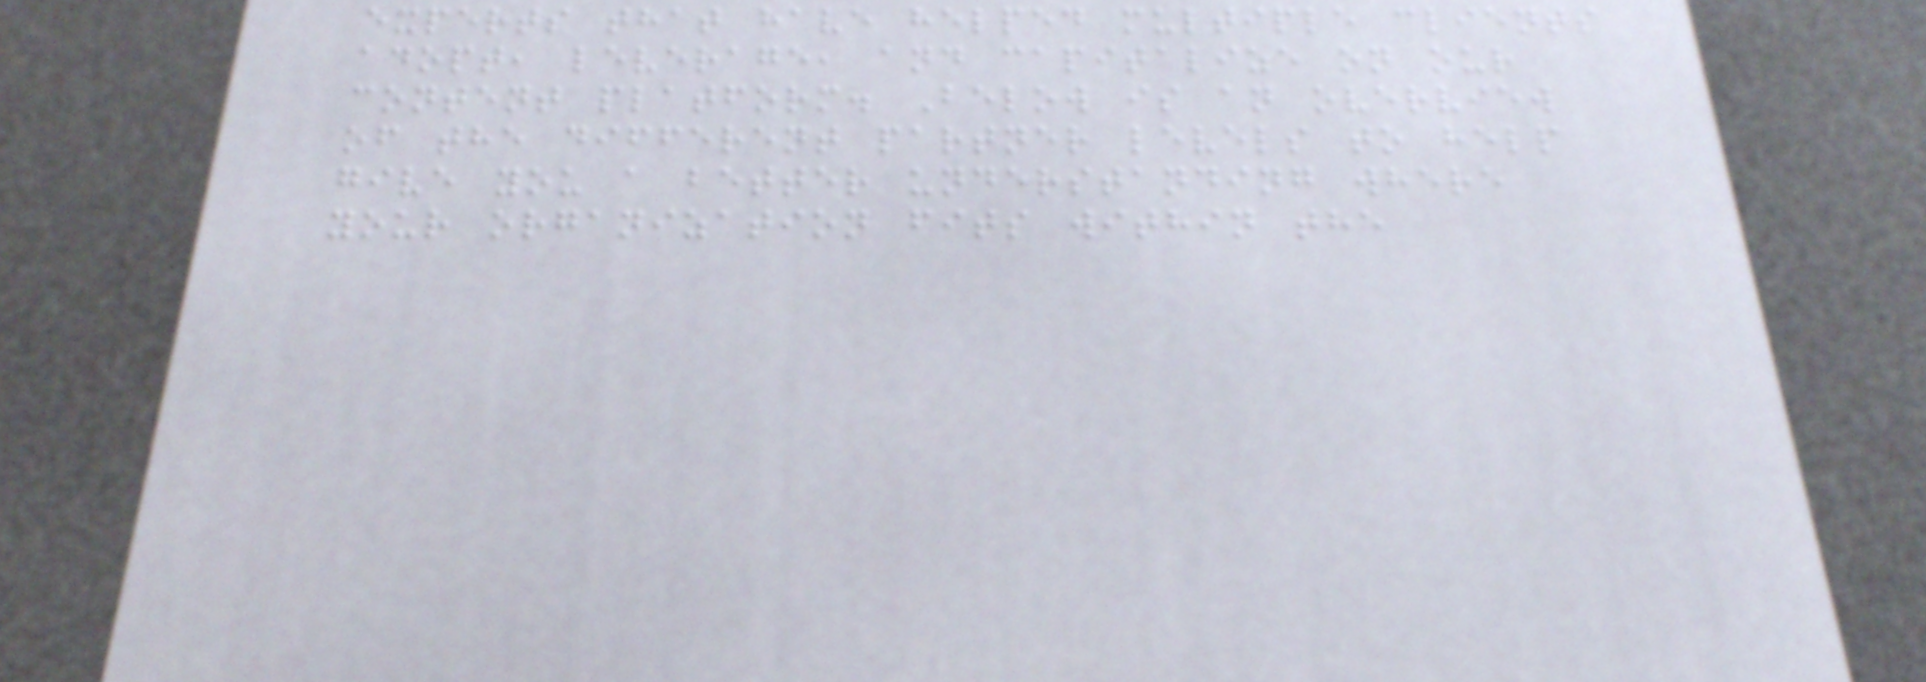experts that have helped multiple clients
adopt, leverage, and capitalize on our
content platform. Below is an overview
of the different partner levels to help
give you a better understanding where
your organization fits within the
